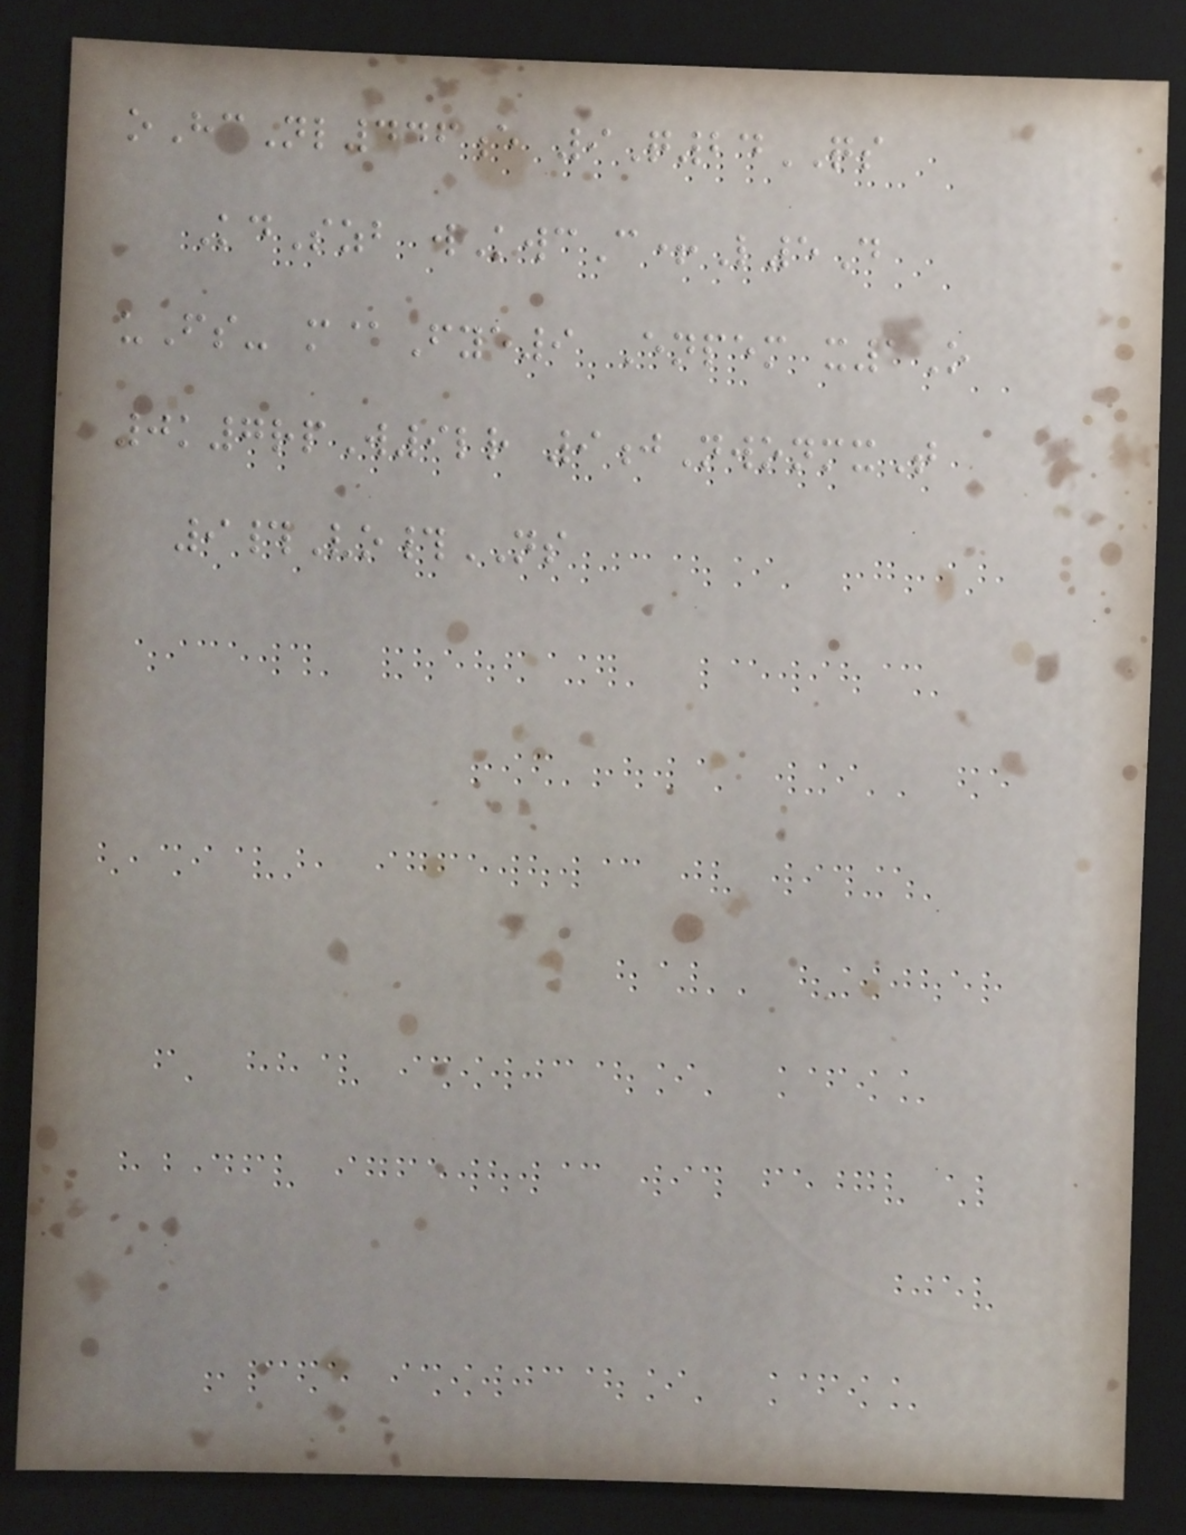oHcNl446e 9Q24QS
KdSzb wKwcC+L5D
uFs- m@Fye9 Enpem x1O
0k7rpW9lr 9jNwonmxT
9#Vo#NS
